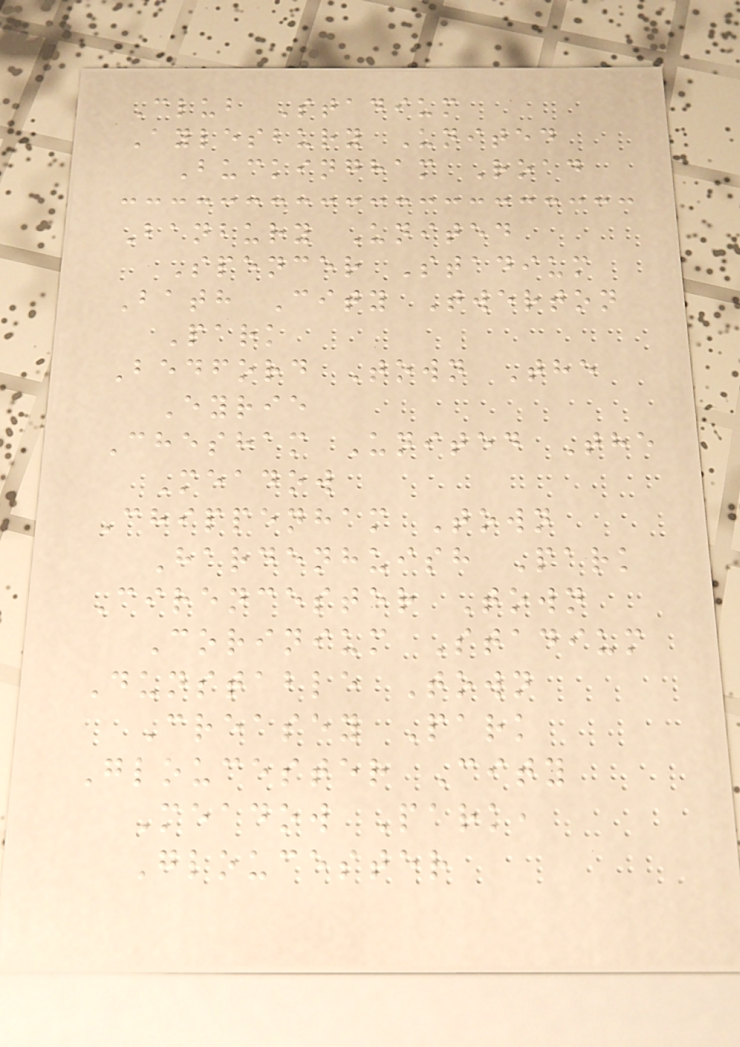Club Stadium
Aylesbury United
Buckingham Road
Banbury United
Spencer Stadium
Bath City Twerton
Park
Bedford Town The
Eyrie
Chesham United The
Meadow
Chippenham Town
Hardenhuish Park
Cirencester Town
Corinium Stadium
Dunstable Town
Creasey Park
Gloucester City
Meadow Park,
Gloucester
